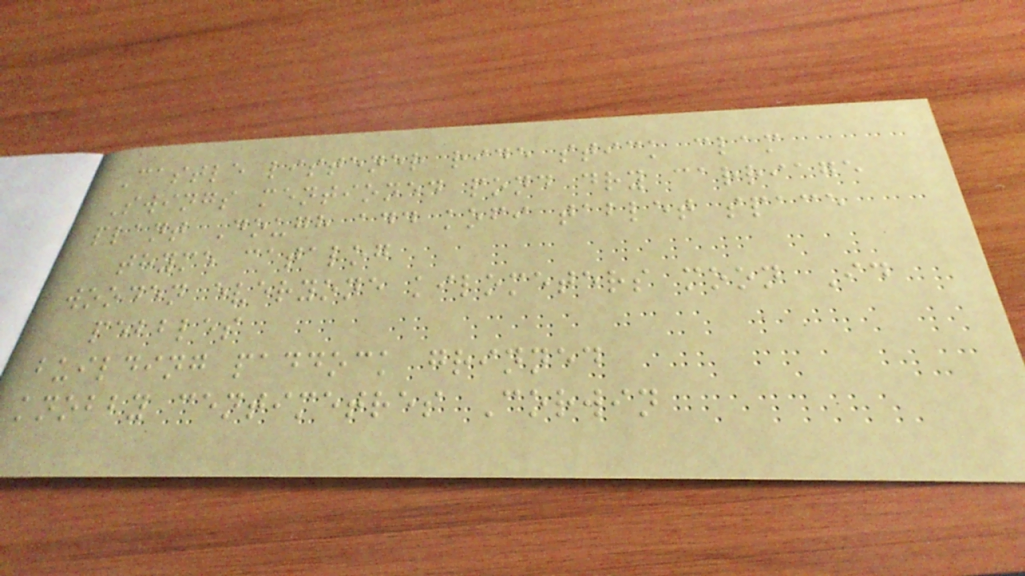Castle listener ride stick clam
Swings mentioned pond dry carriage
plant Dough add kofi tablet space
thyme catalog
wooden everyone kilometers moon Id
pebbles
building paddock grinned
knobby centimetres Corwin
